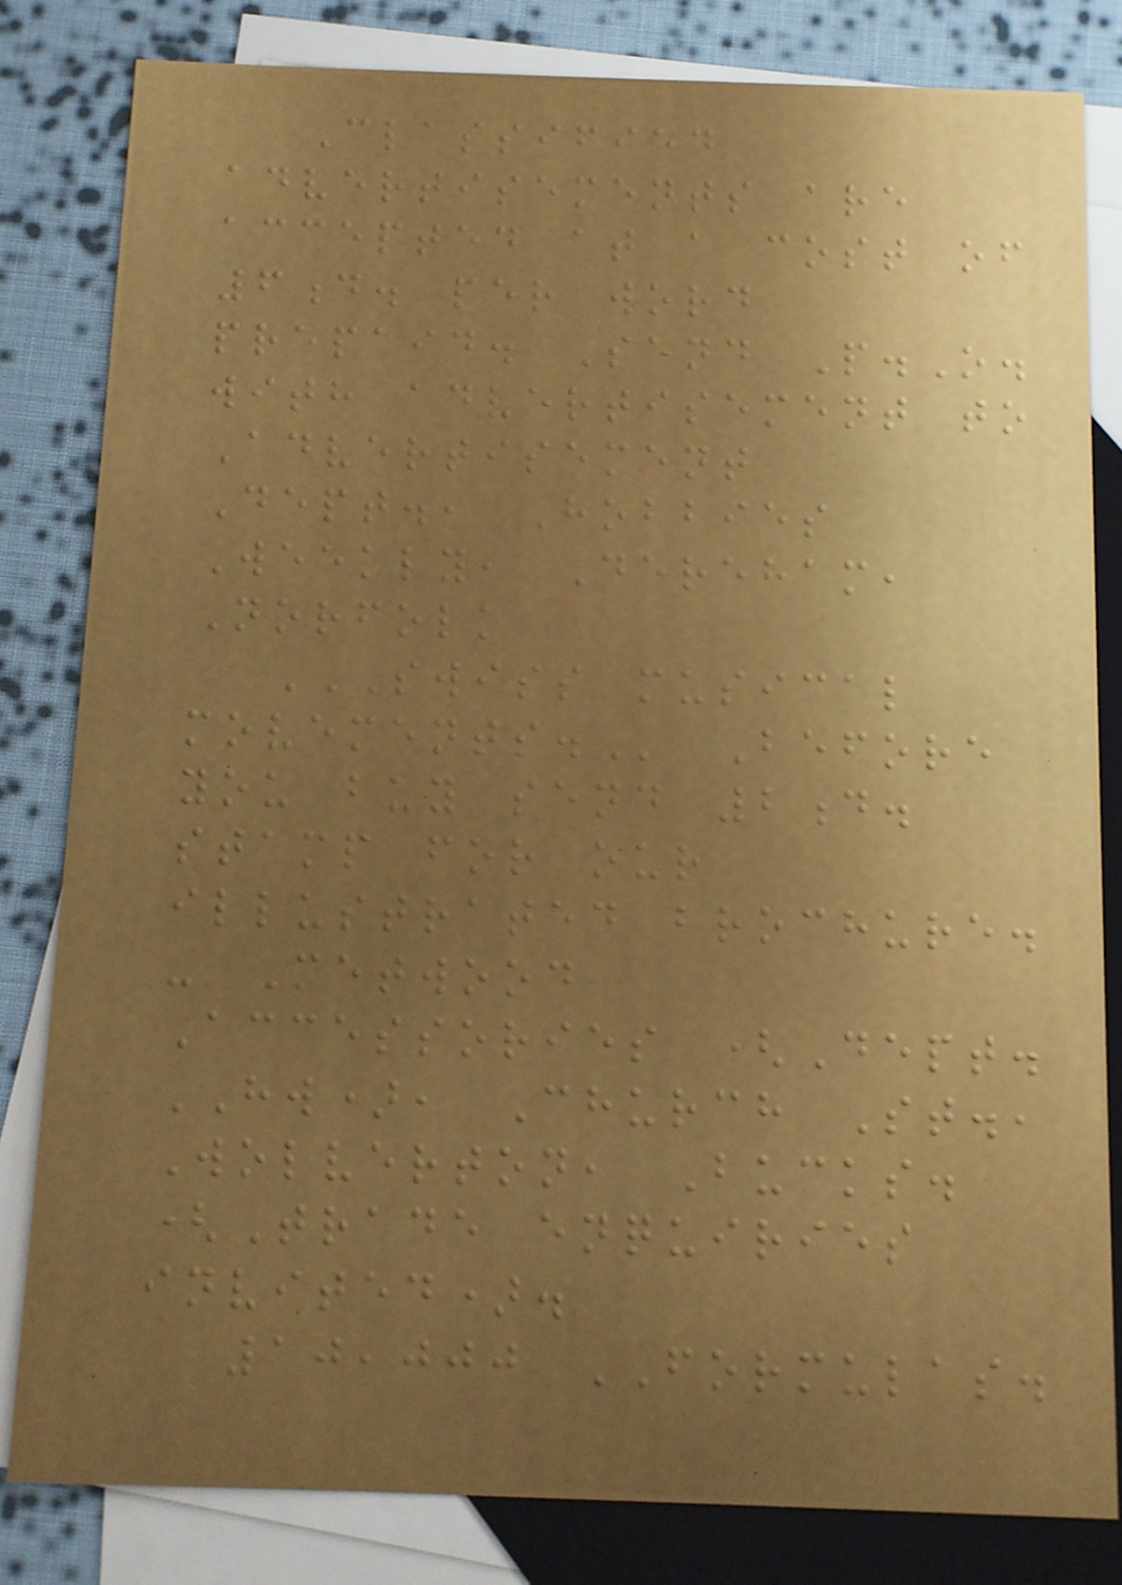Classified
advertisements are
accepted at a cost of
6d. per word
prepaid. Send P.O.
with advertisement to
Advertisement
Dept., Hobbies
Weekly, Dereham,
Norfolk
SWISS MUSICAL
MOVEMENTS. Before
you buy send 2d.
stamp for our
illustrated brochure.
- Metwood
Accessories (Dept.
HW), Church St.,
Wolverton, Bucks.
(Trade enquiries
invited).
10,000 FORMULAS.
